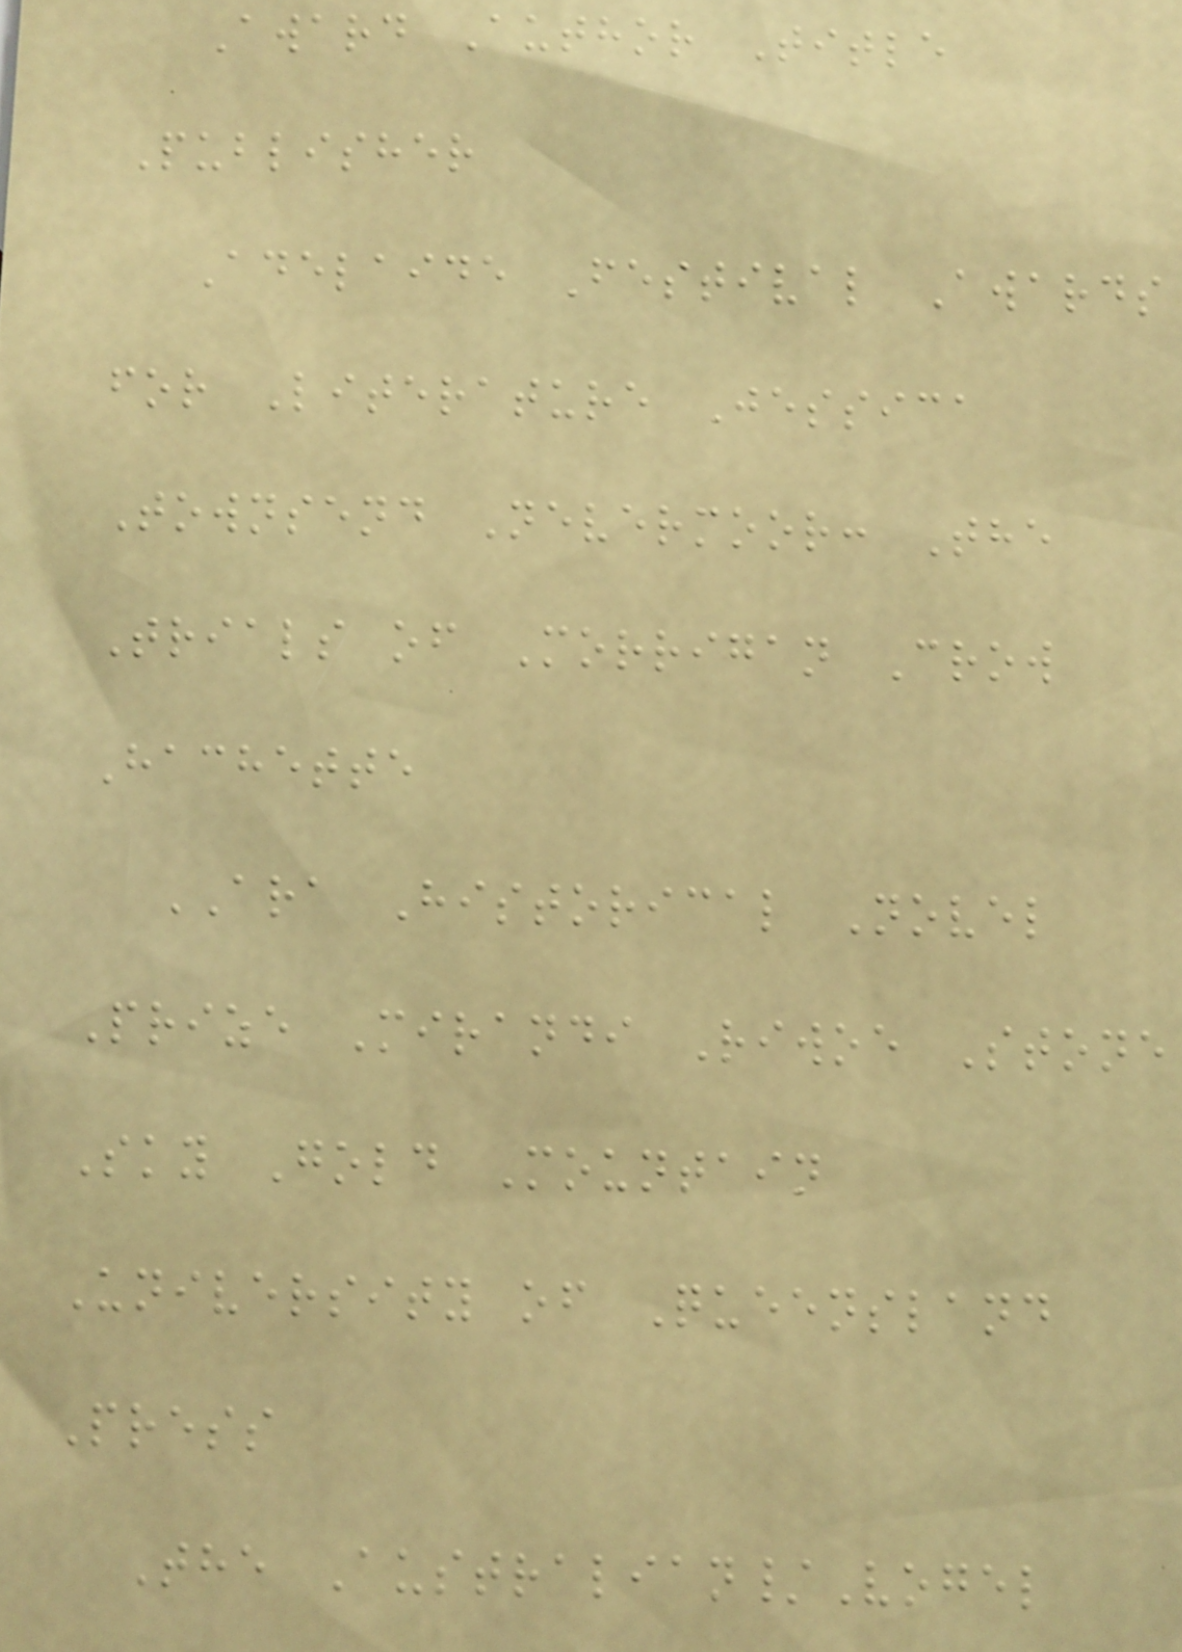Award Author Title
Publisher
Adelaide Festival Awards
for Literature Jessica
Townsend Nevermoor: The
Trials of Morrigan Crow
Hachette
ARA Historical Novel
Prize Mirandi Riwoe Stone
Sky Gold Mountain
University of Queensland
Press
The Australian/Vogel
